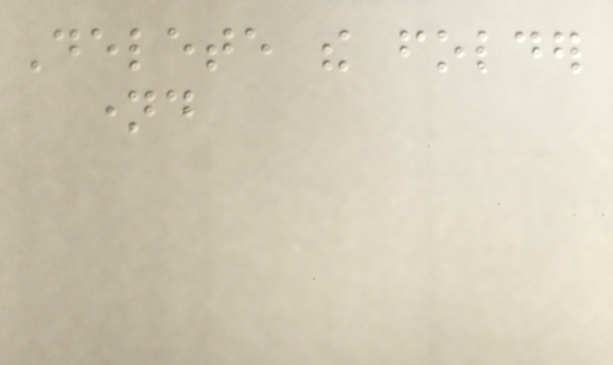Delete the folder
named
